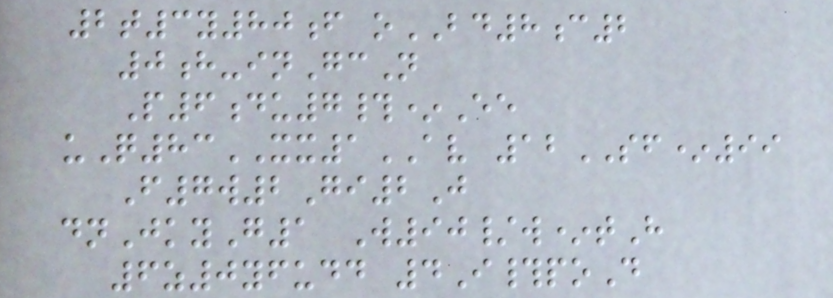2t3y80f oBD8c2
0h-inGcN
P6du7#*Ee
uQ83XX1AV 12SF*99
F7w2Gi2J
dnJkyG1 W90/w*tH
6z0yfudd 4I#poD
